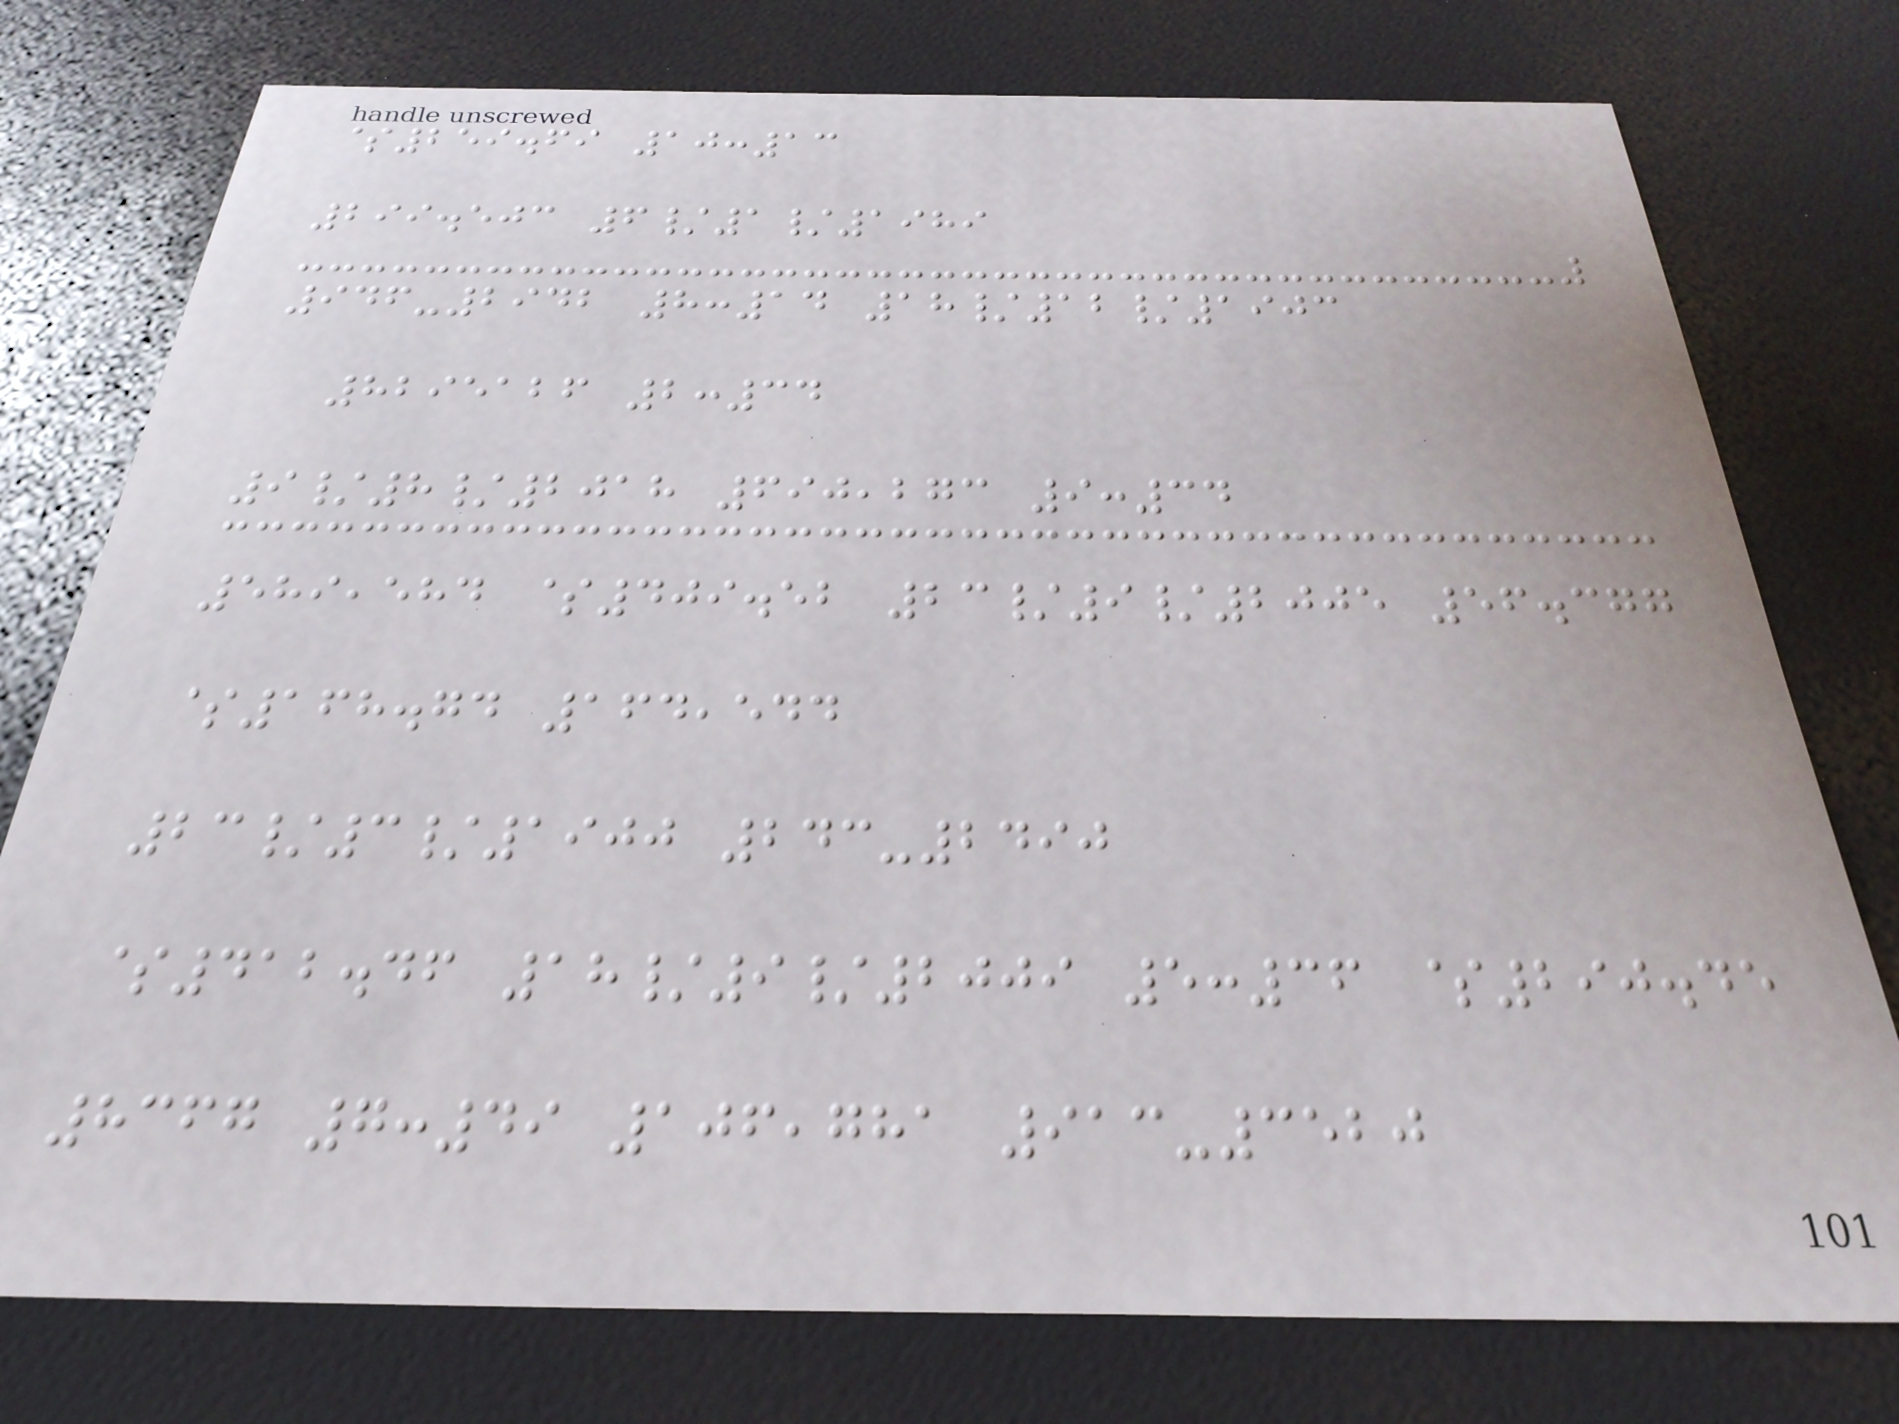$259.69 10:13
299.503 6/1/1989
946-2942 8:14 18/12/1903
8295126 2:34
9/8/2018 690,273 9:34
589,584 $409.52 23/9/2005 56.377
$168.74 164,544
23/3/1900 243-2490
$412.46 18/9/2009 5:36 $290.45
8367 7:49 106,781 913-3520
